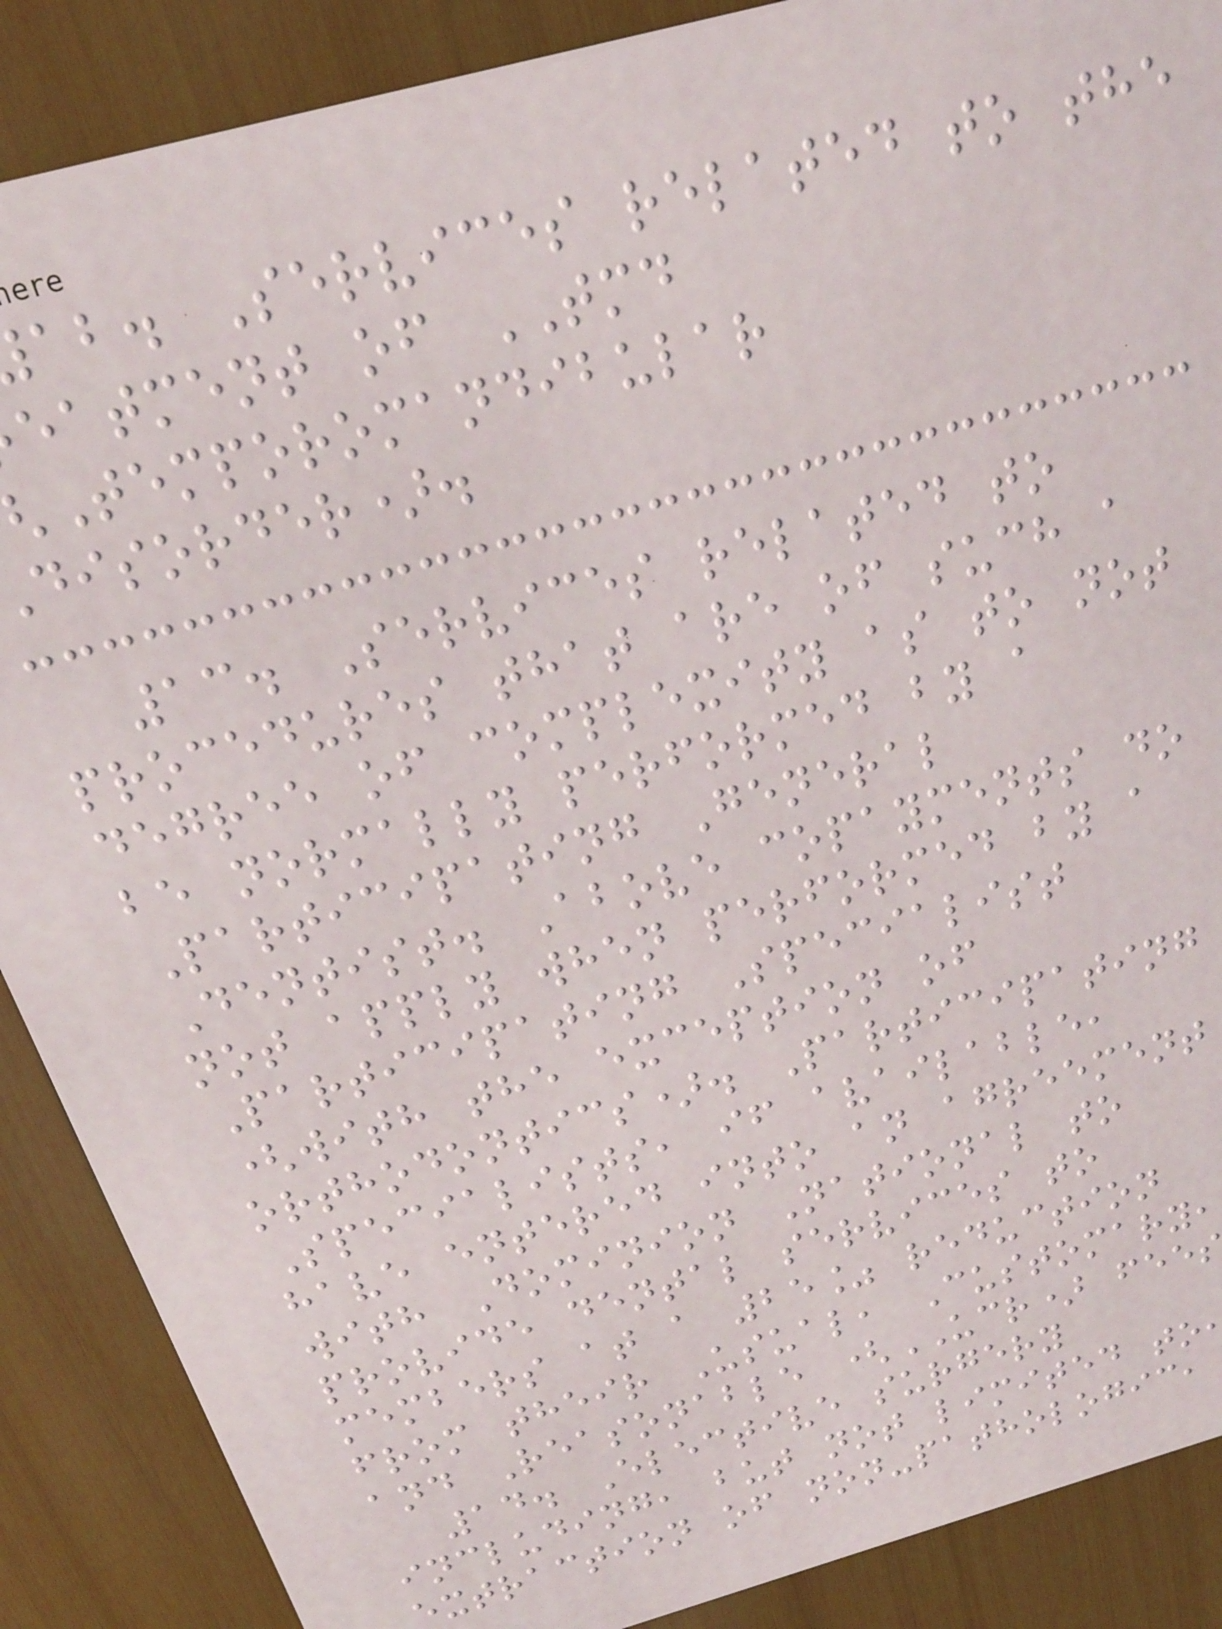ab. Services related to the
eatment of TMD
Temporomandibular
disorder).
13. Services related to
procedures that are of such a
degree of complexity as to not
be normally performed by a
Participating General
Dentist. Above copayments do
not apply when performed by a
Participating Specialist
(with the exception of
orthodontics). Participating
Specialists, if available,
have entered into an agreement
with Dominion National to
provide dental services to
members at a 25% reduction
from their Usual, Customary,
and Reasonable (UCR) fees
14. Elective surgery
including, but not limited to
xtraction of non-pathologic,
